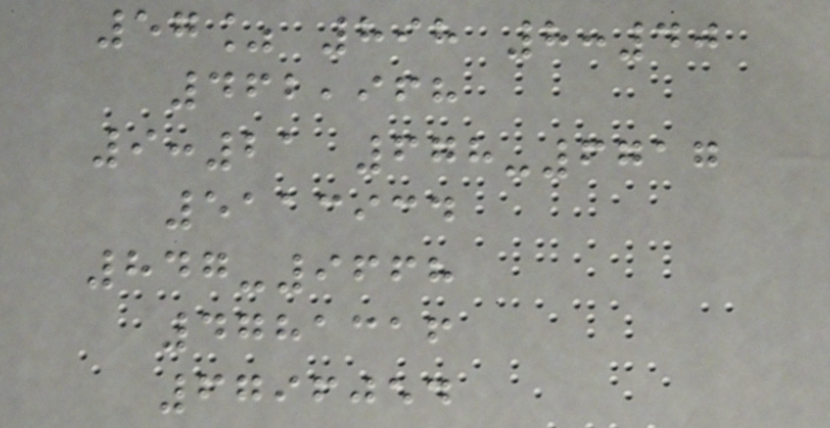57% 898 8:40
462,968
9:21 678-6717
5113934
847-9668
4781316
6796054
